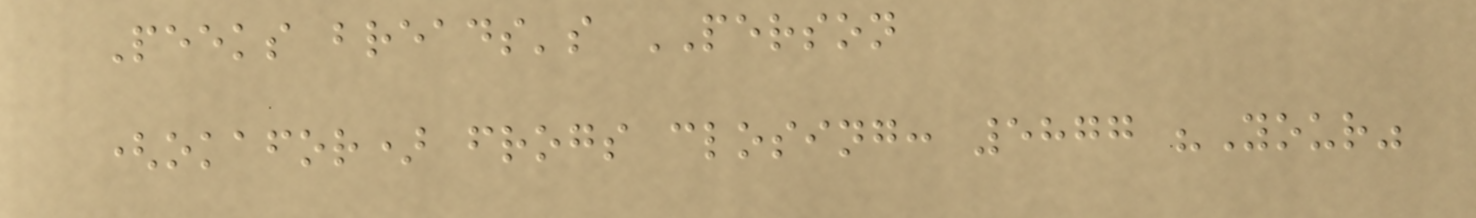Peeks breads's PERSON
(okafor) frogs closing: 5877 "Your"
